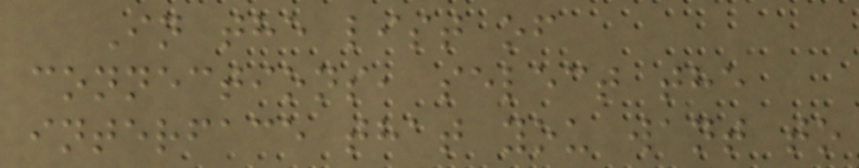In the list of
connections, select the
interface that you want to
